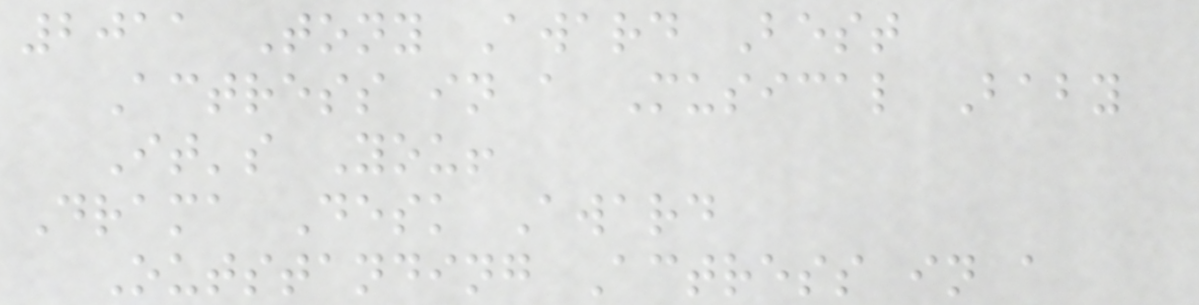2011 Tony Award Best
Actress in a Musical Baby
It's You!
Drama Desk Award
Outstanding Actress in a
